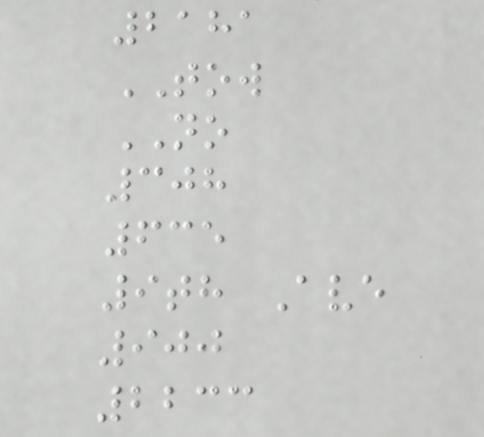2181
TOW
NO
308
635
9th Ave
900
2233
